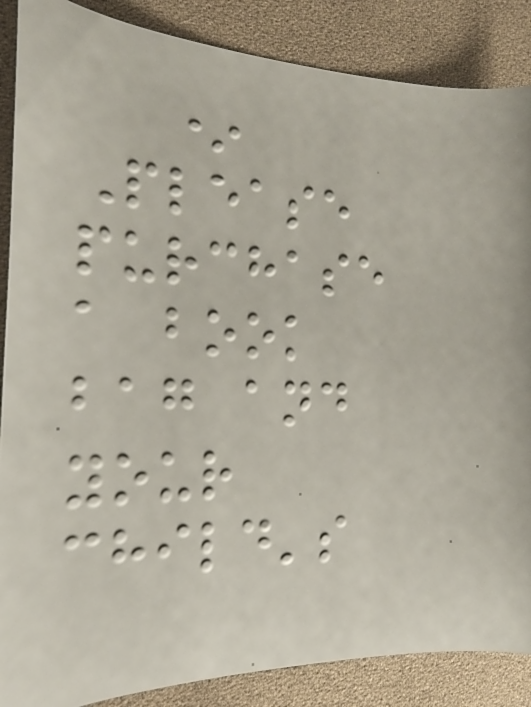*
Please
purchase
a book
bag and
your
child's
